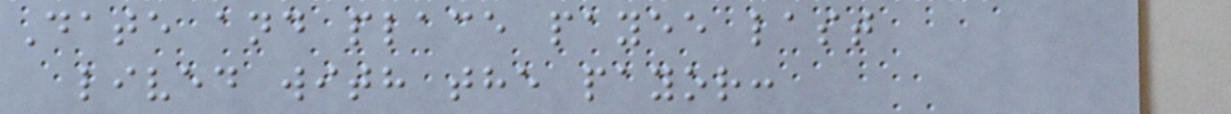Date and place payee last
lived with the payor:
